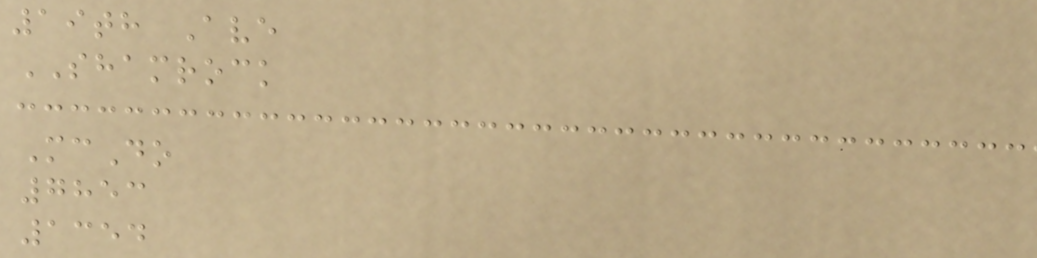19th Ave
SHAMROCK
McDo
7853
1354
